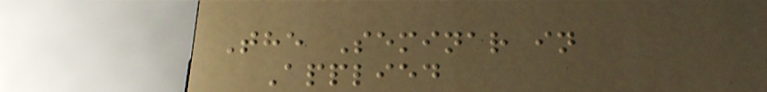The Seminar in
Applied
